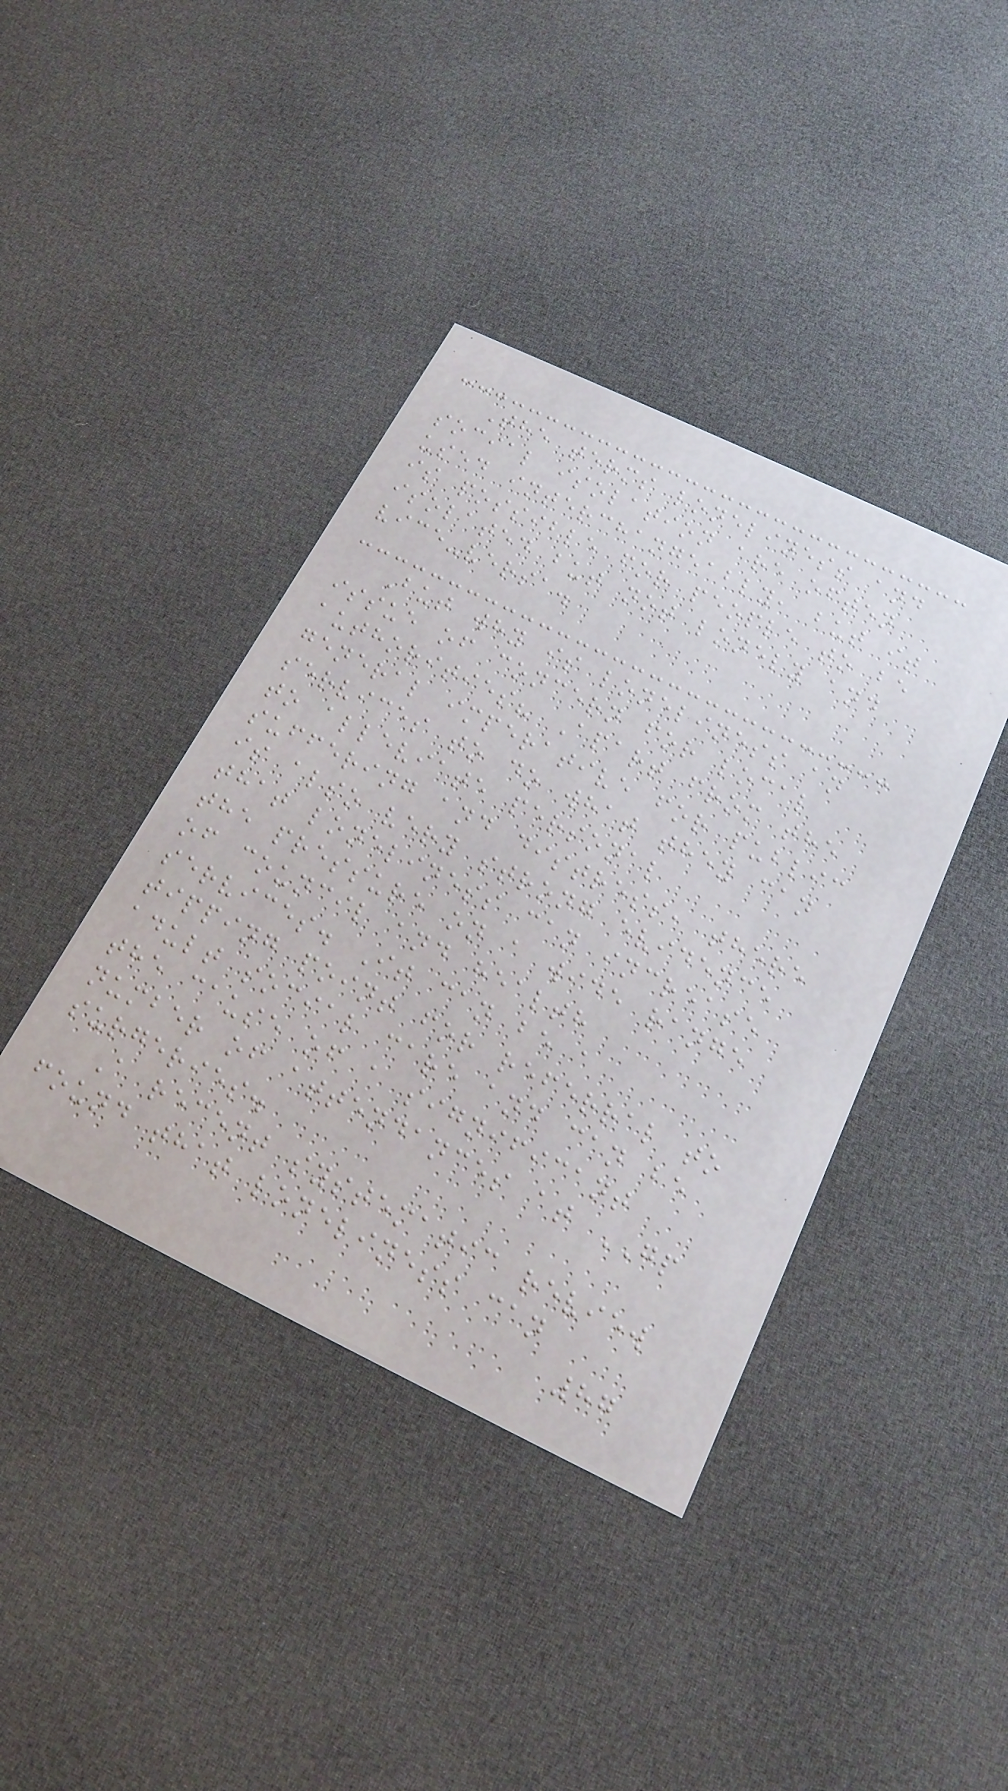The terms loneliness and
social isolation are often
used interchangeably, but it
is possible for people to be
isolated but not lonely and
vice-versa.
But why is loneliness an
issue of concern for local
authorities? Apart from the
general imperative for public
services to do what they can
to alleviate personal
suffering and distress, there
is also very strong evidence
that loneliness can increase
the pressure on a wide range
of council and health
services. It can be a
tipping point for referral to
adult social care and can be
the cause of a significant
number of attendances at GP
surgeries.
A recent systematic review
found that loneliness can
87
